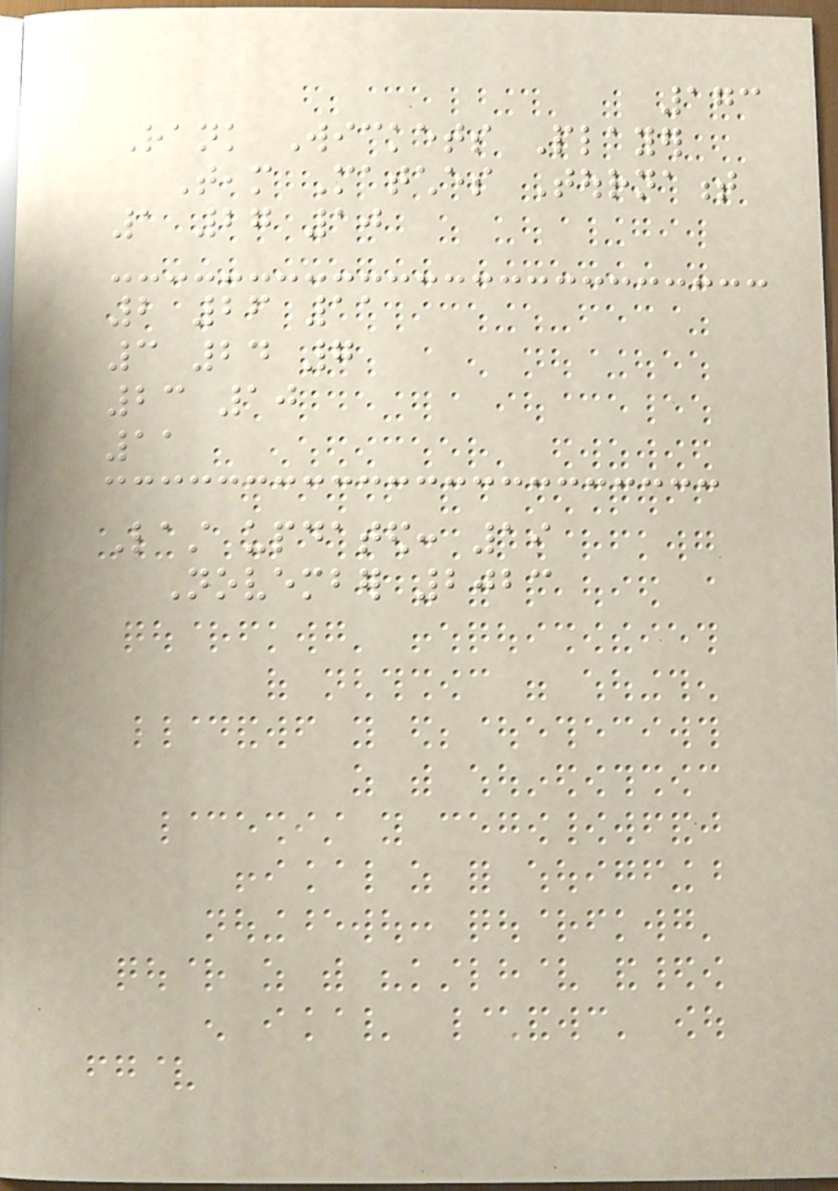173
Rank Wickets Player
Team Matches Tournament
1 27 10
2 26 11
3 24 7
23 10
11
Last updated: 19
November 2023
